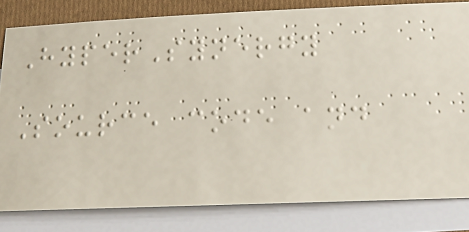HyperSynergy
Source code and
